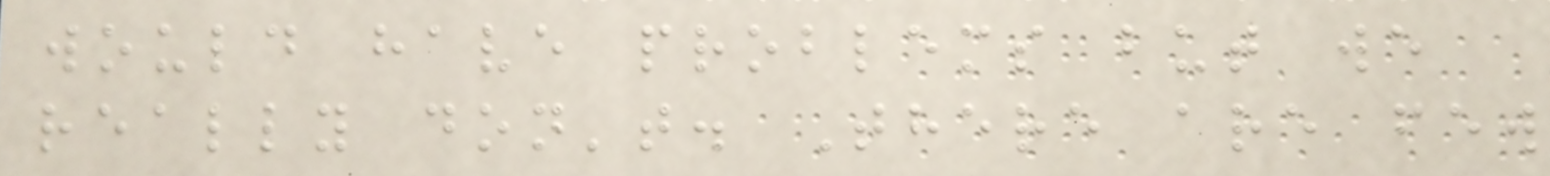would have problems but we
really don't. There are few
